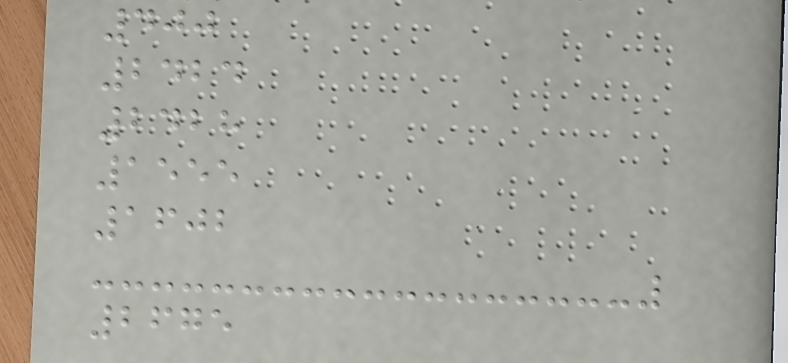400
2424
2428
1555
1602
2675
